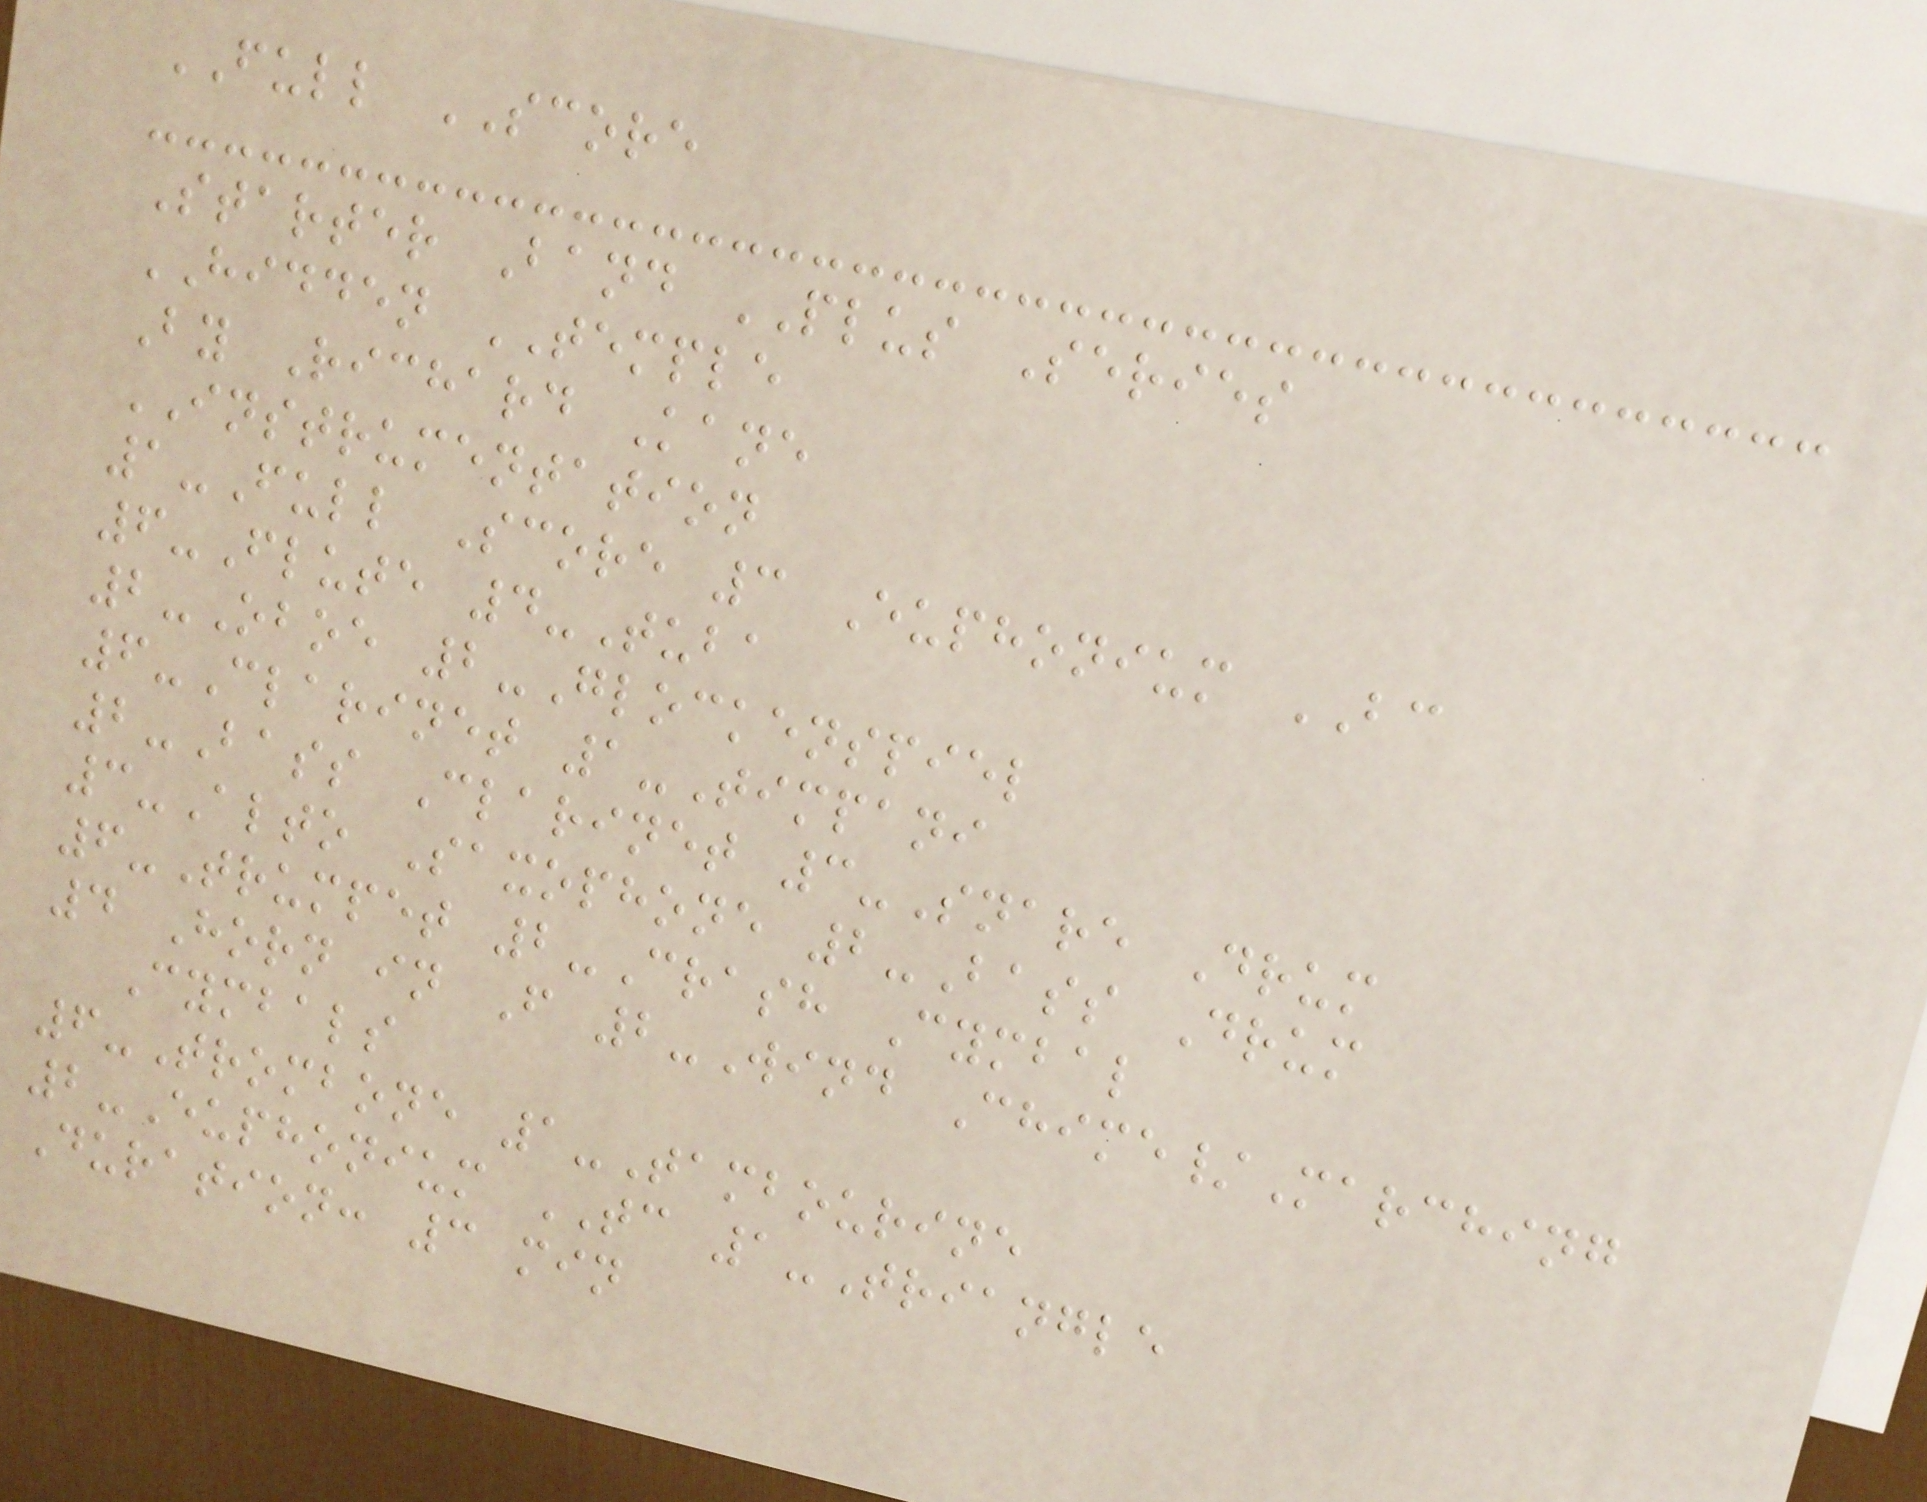FULL SCORE
Starter Band PLUS Series
HIDDEN TEMPLE
By Richard Kane
INSTRUMENTATION
1-Full Score 3 Euphonium BC
6-Flute 4-Tuba
2-Oboe 2-Glockenspiel
6-Clarinet 1-Timpani
2-Bass Clarinet 3-Snare Drum
3-Alto Saxophone 2-Bass Drum
6-Trumpet 2-Crash Cymbal
4 Horn in F 2-Wind Chime/Marching
Cymbals
6-Trombone 1-Tambourine
2-Euphonium TC 1-Triangle
Duration: 3 min
